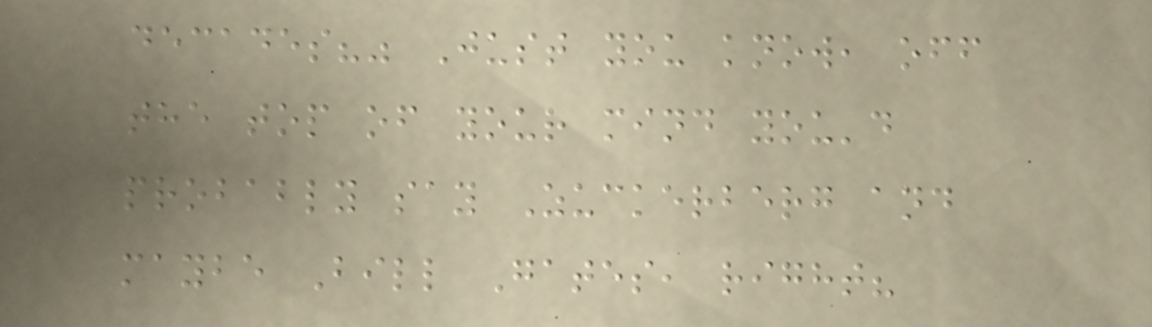decades?" Just you know, off
the top of your mind you'd
probably say Zuckerberg and
maybe Bill Gates, right?
